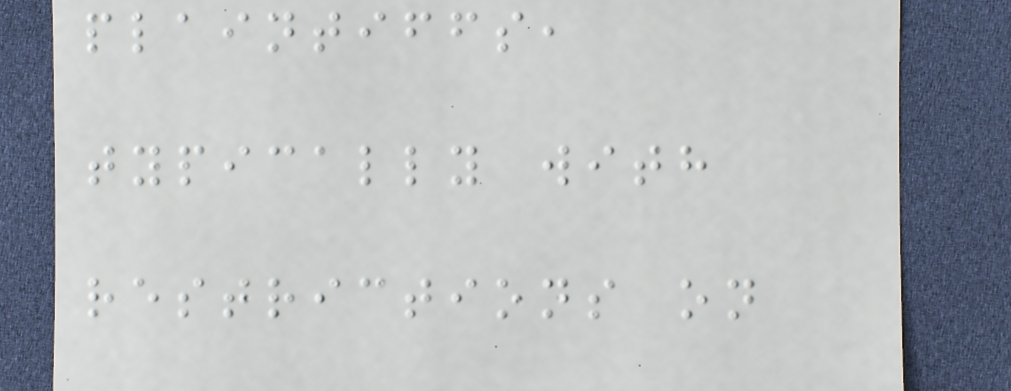plaintiffs,
typically with
restrictions on
